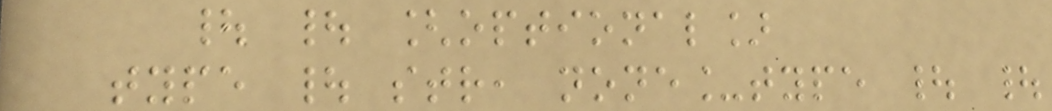| | [optional]
type | str, none_type | |
